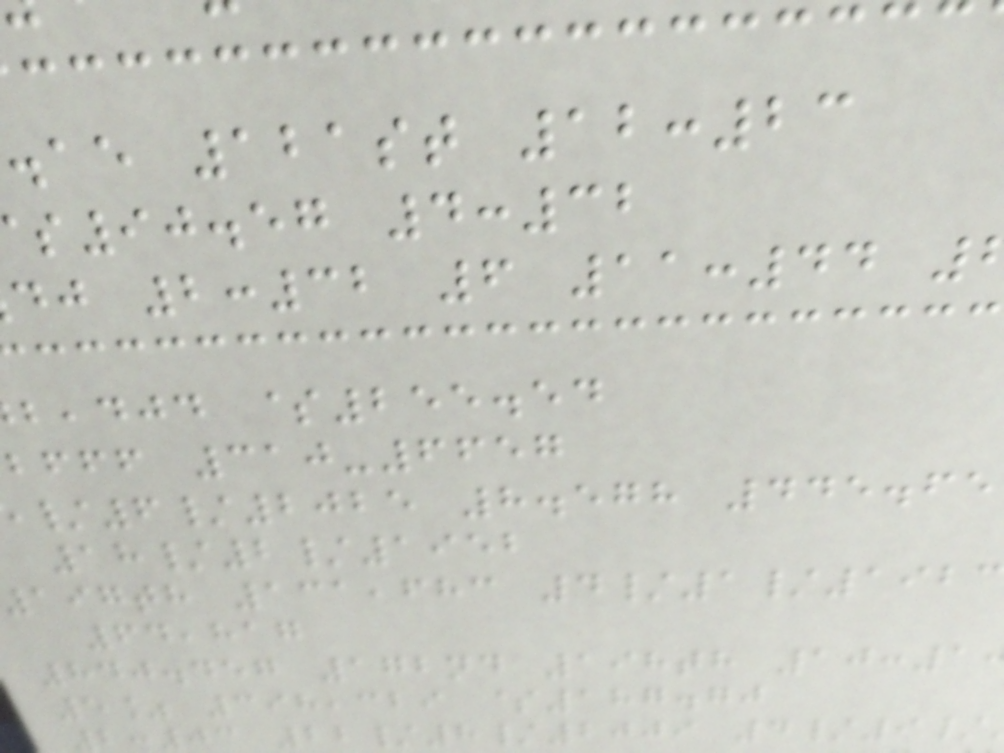.ae 121st 12:23
90.57 4:32
dj 2:32 6 11:44
,djd $255.54
bfff 310-6657
/6/2025 8.578 445.65
18/2/1952
aigth 131,683 4/1/192
64,817
840.457 172nd 198th 10:1
5% 398,329 $187.70
2:03 22/8/2009 4/9/
